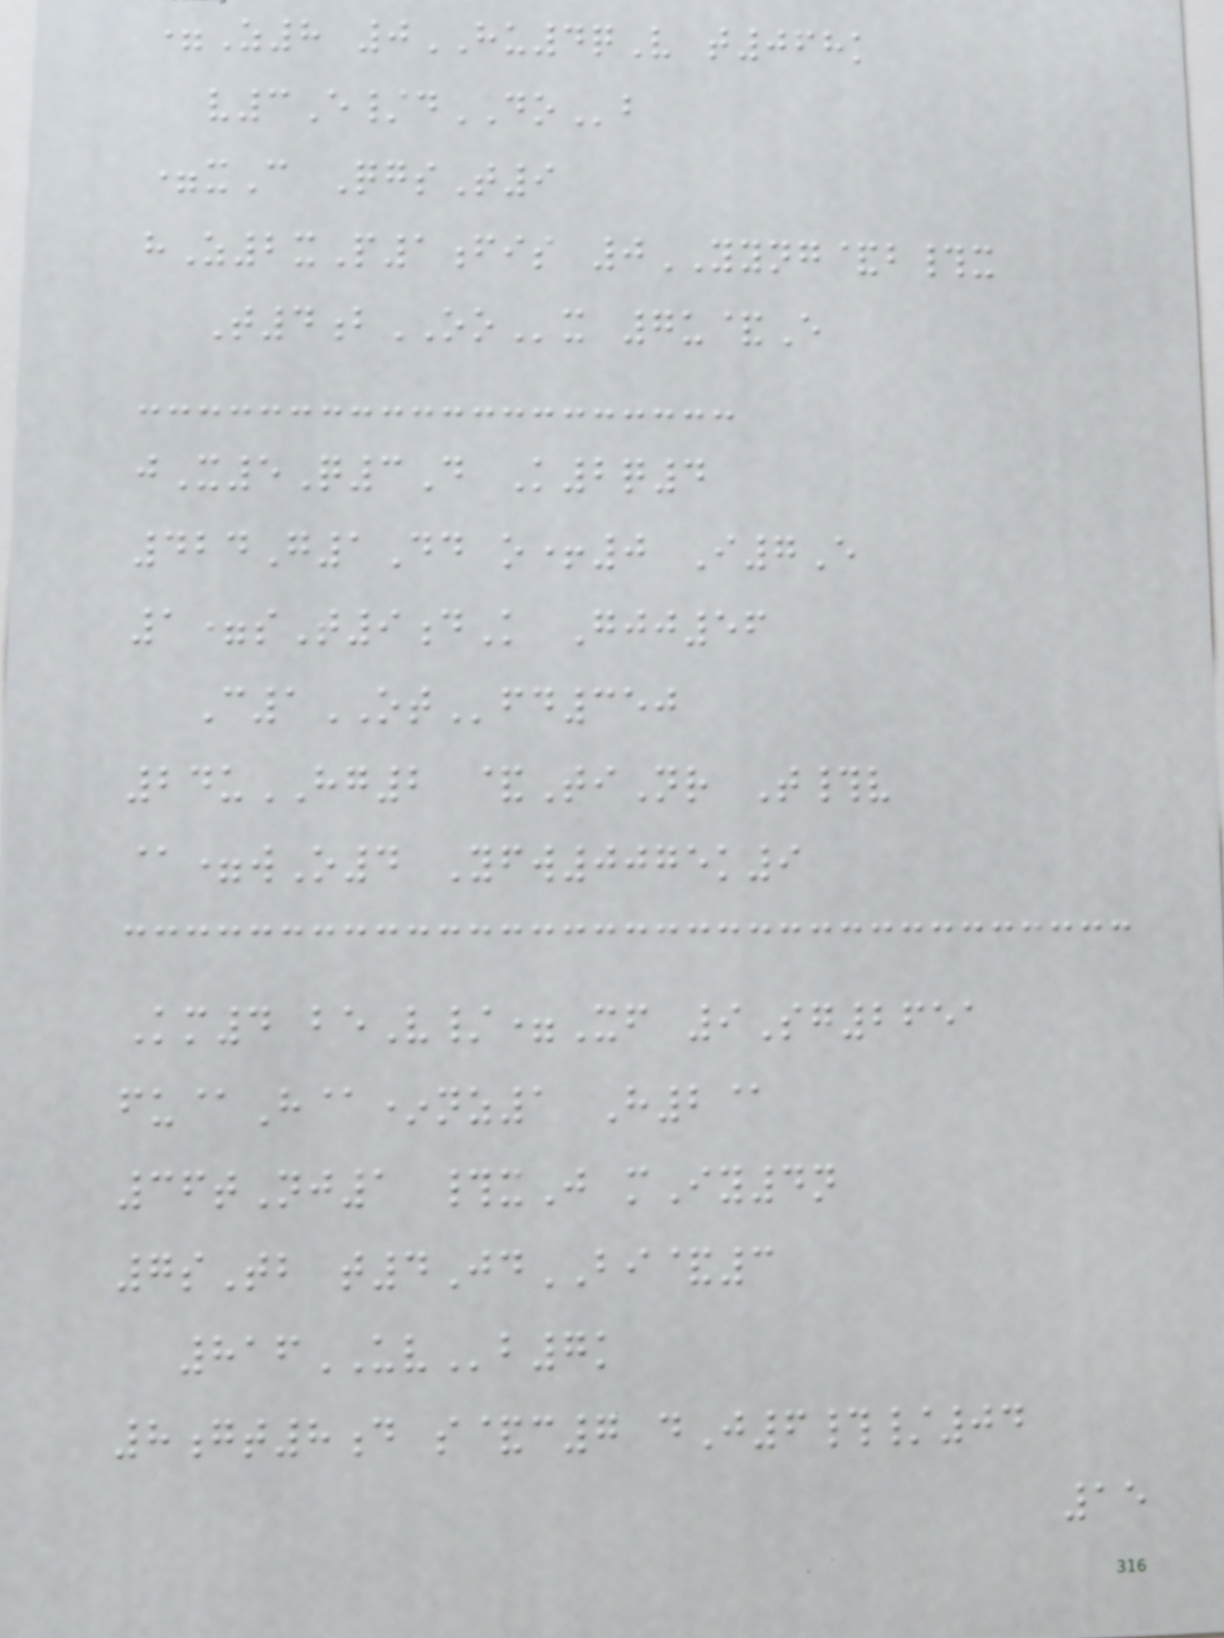=Z8 0HU4qV t068k
v3E/dDOb
=xC QgsT9
hZ2xP1fis 0YYNG&b#x
T4bOOx 7u&E
jX5Q3D K2q4
424G1Dd o+0 I7E
1=sT9dK Gjj56
C1OTfd350
24uHG2 &TiNr T#v
@=wO4 Yfw0075k9
Km4 beV/=Xf 9Sg2651
fu@H@*nz1 H2@
36tNj1 #xJ mIy4n
7sTb t4JdBI&3
816UVb7k
8gt8d s&c7 dJ6#/04
15
